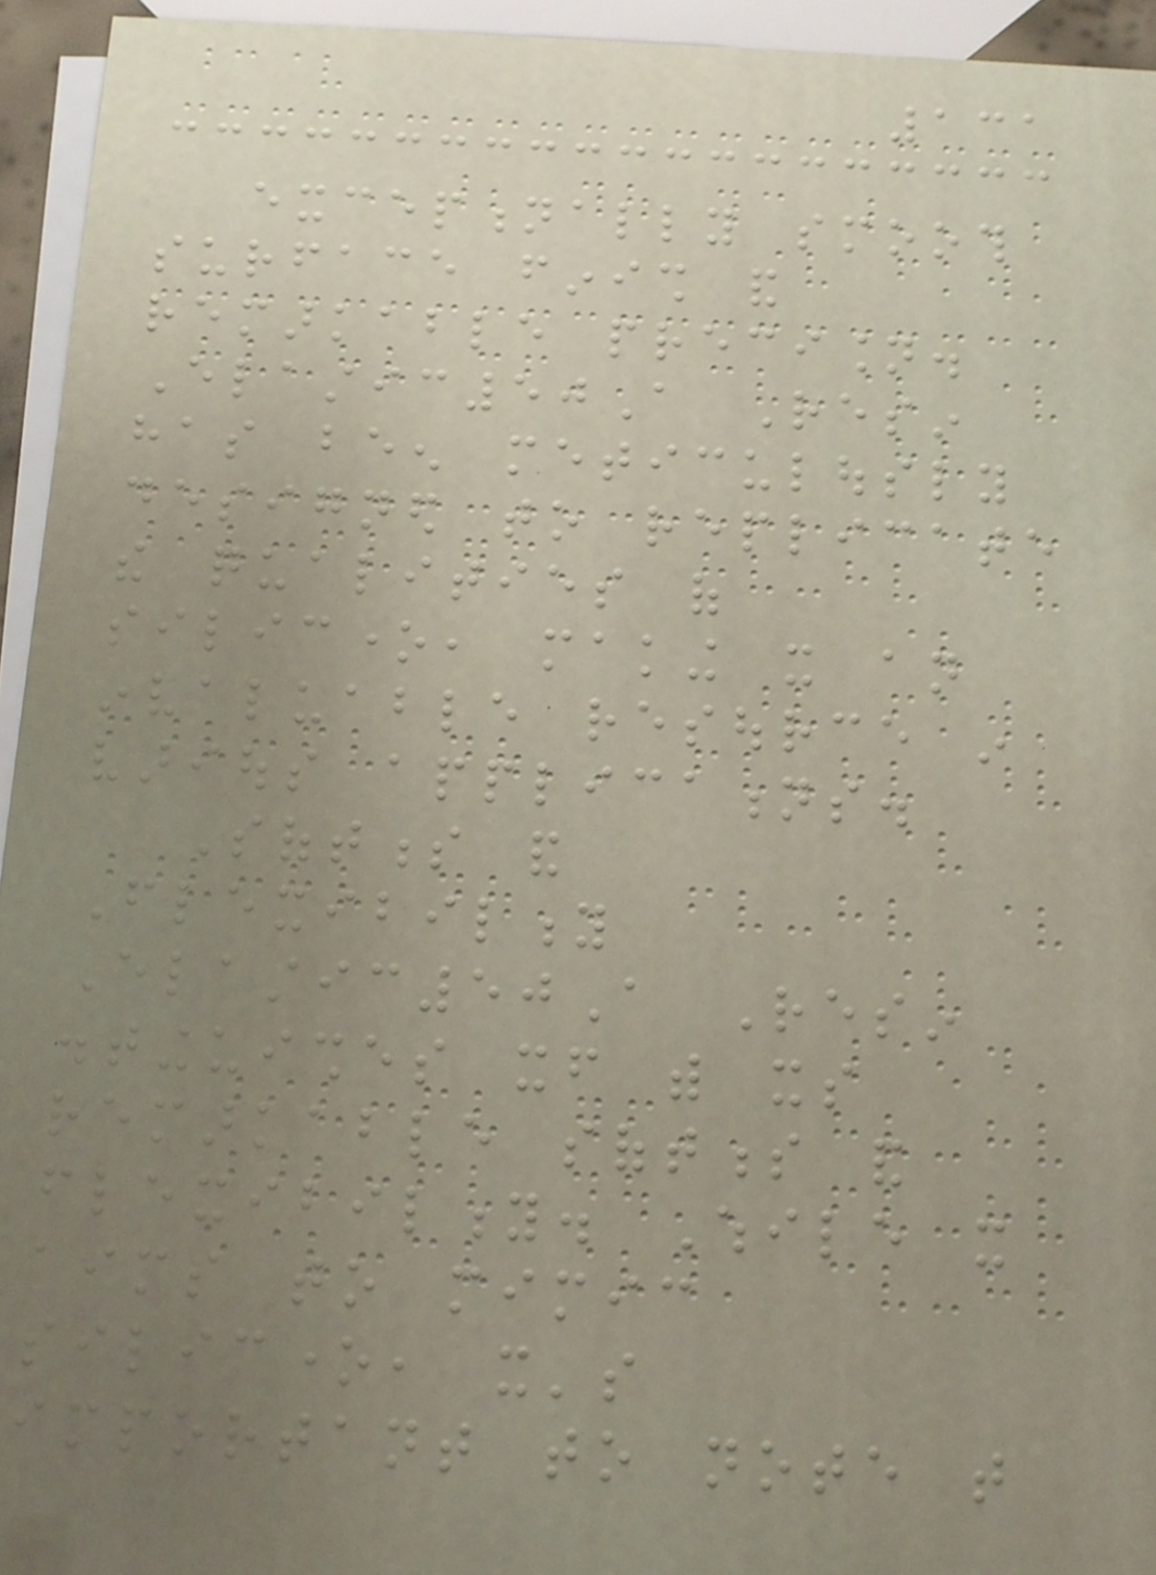131
exceptionally smooth
surface finish and
remarkable precision.
Elastic50A Resin
has been meticulously
designed to replicate
the qualities of
silicone, making it an
invaluable resource in
various applications.
Softness and
Flexibility
Elastic50A Resin
distinguishes itself with its
remarkable softness and
flexibility. While it
aims to mimic
silicone, it's
important to note that
